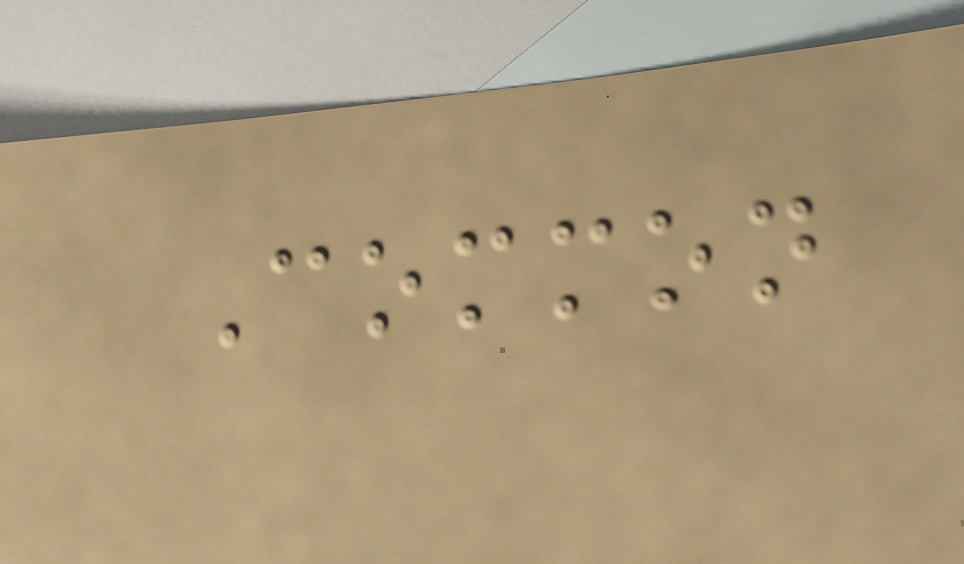Common
